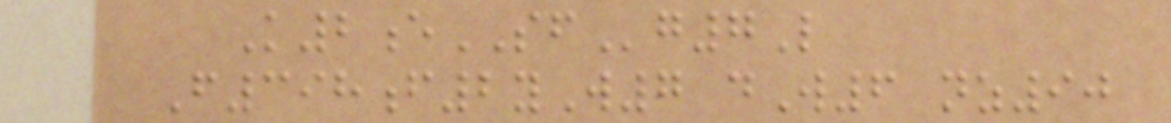K2eSFg7L
F398f2yW7 dW6 nz90
